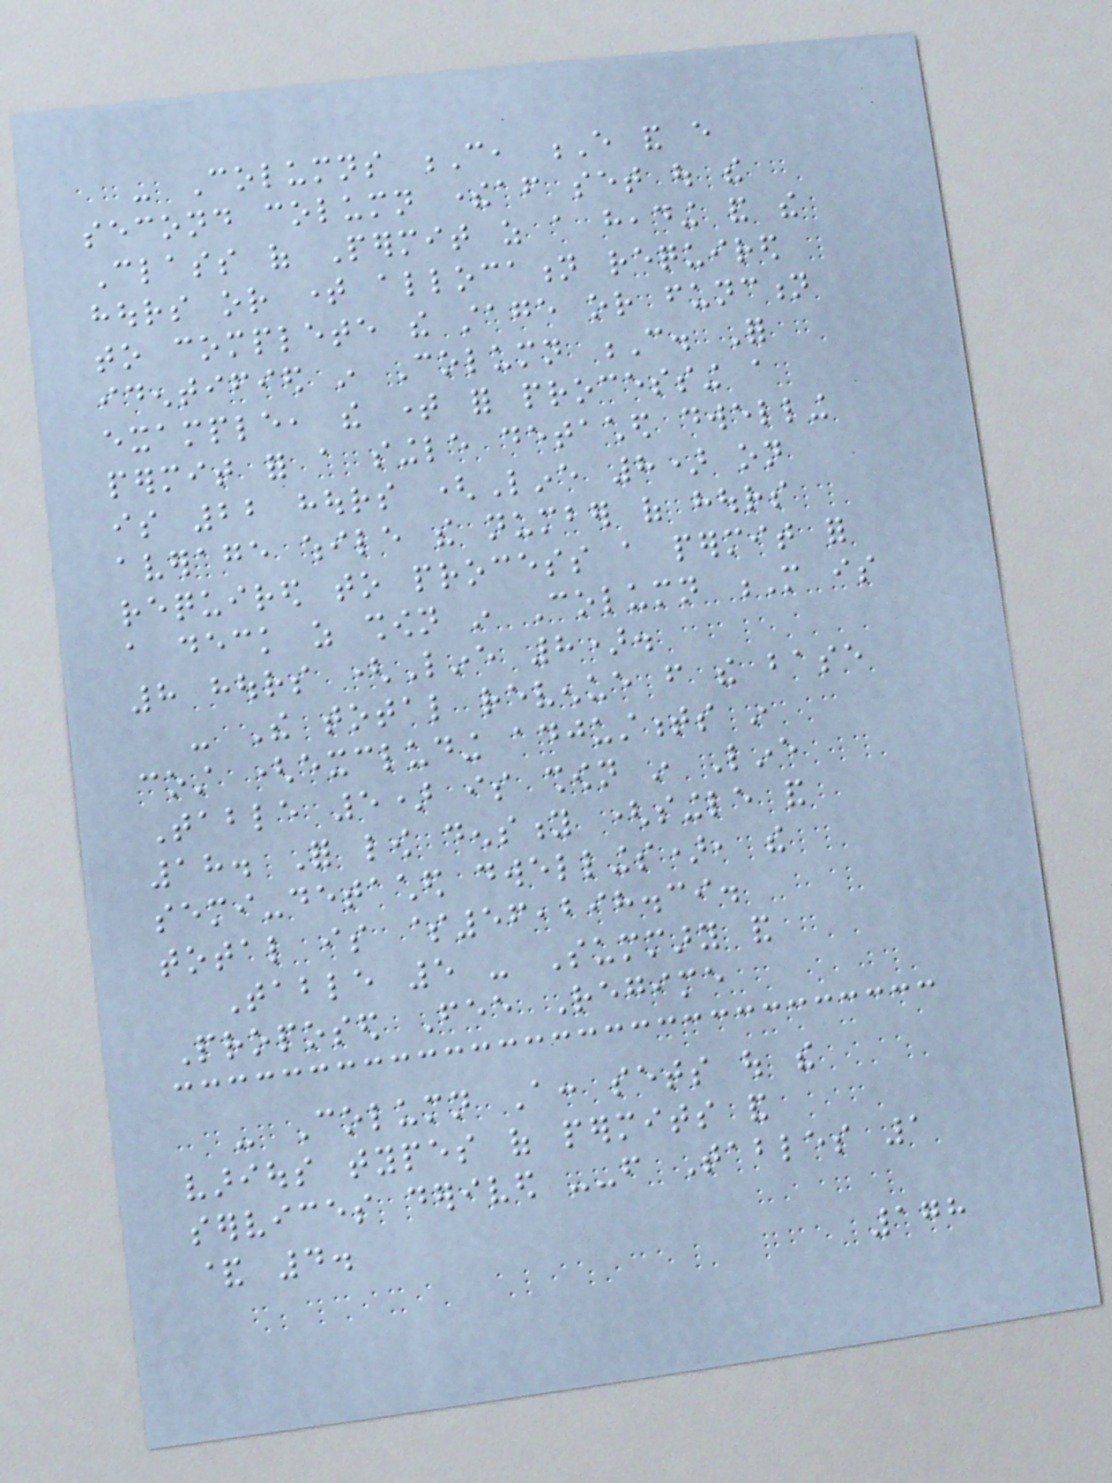- Columns C, E and every
second column thereafter set out the
Class of Permit as a heading and the
hours or time allocation required
to complete the stage or function
identified in Column C. For
example, the time for processing a
permit for a single detached dwelling
is 22 hours (Line 8) on
average while the number of hours
required to process a permit for
a deck as shown in Column M is
8 hours (Line 8).
- The total revenue from the base
cost (excluding adjustments in
Table 5) is shown in Line
18. For low density (single and
semi-detached dwellings), the
total is $56,298.39.
Table 5 - Summary and
Proposed Fee Regime
- Column A: sets out the
various types of permits and
services derived --from Tables 1
& 4.
178
